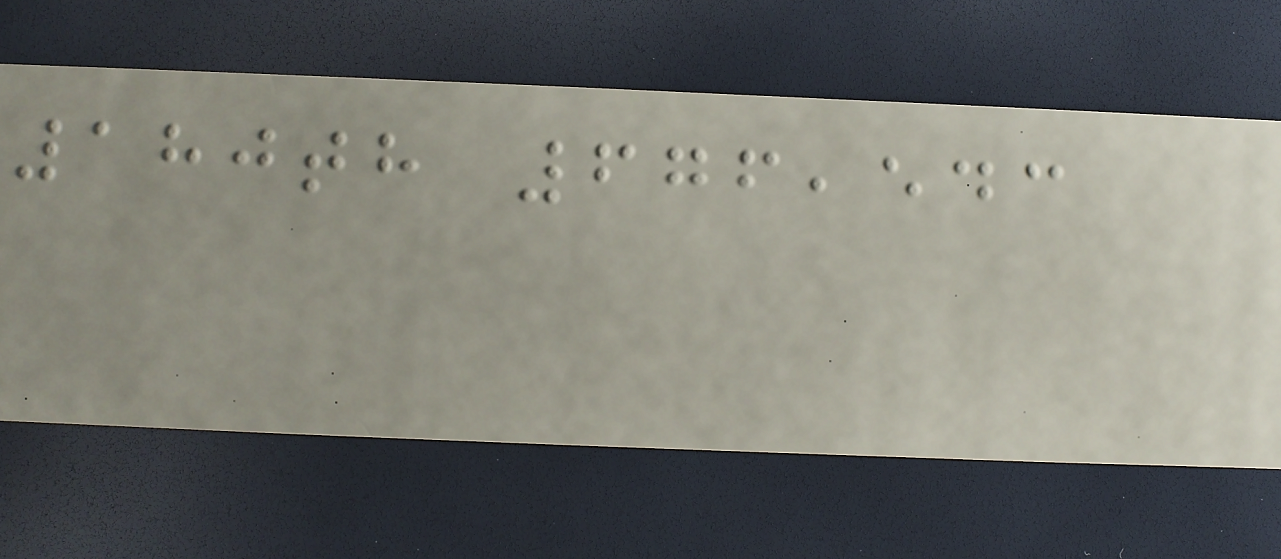180th 676,543
